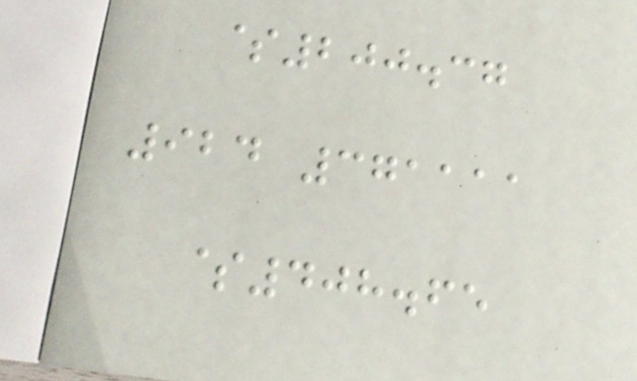$200.37
924 371111
$408.65
